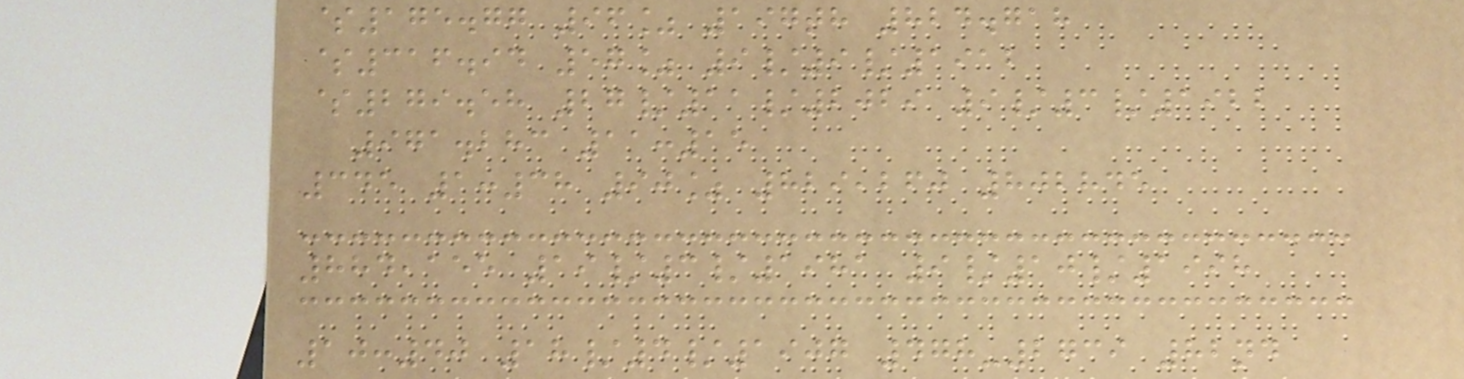$175.77 96% 197th 824.718
$316.94 57% 9/9/1912
$279.58 27/11/2029 9/3/1922
971.283 11:15
345 1:38 90% 829,260 802845
884,155 19/3/1981 9/10/1998
10:40 18/4/1907 478-2739 82nd
